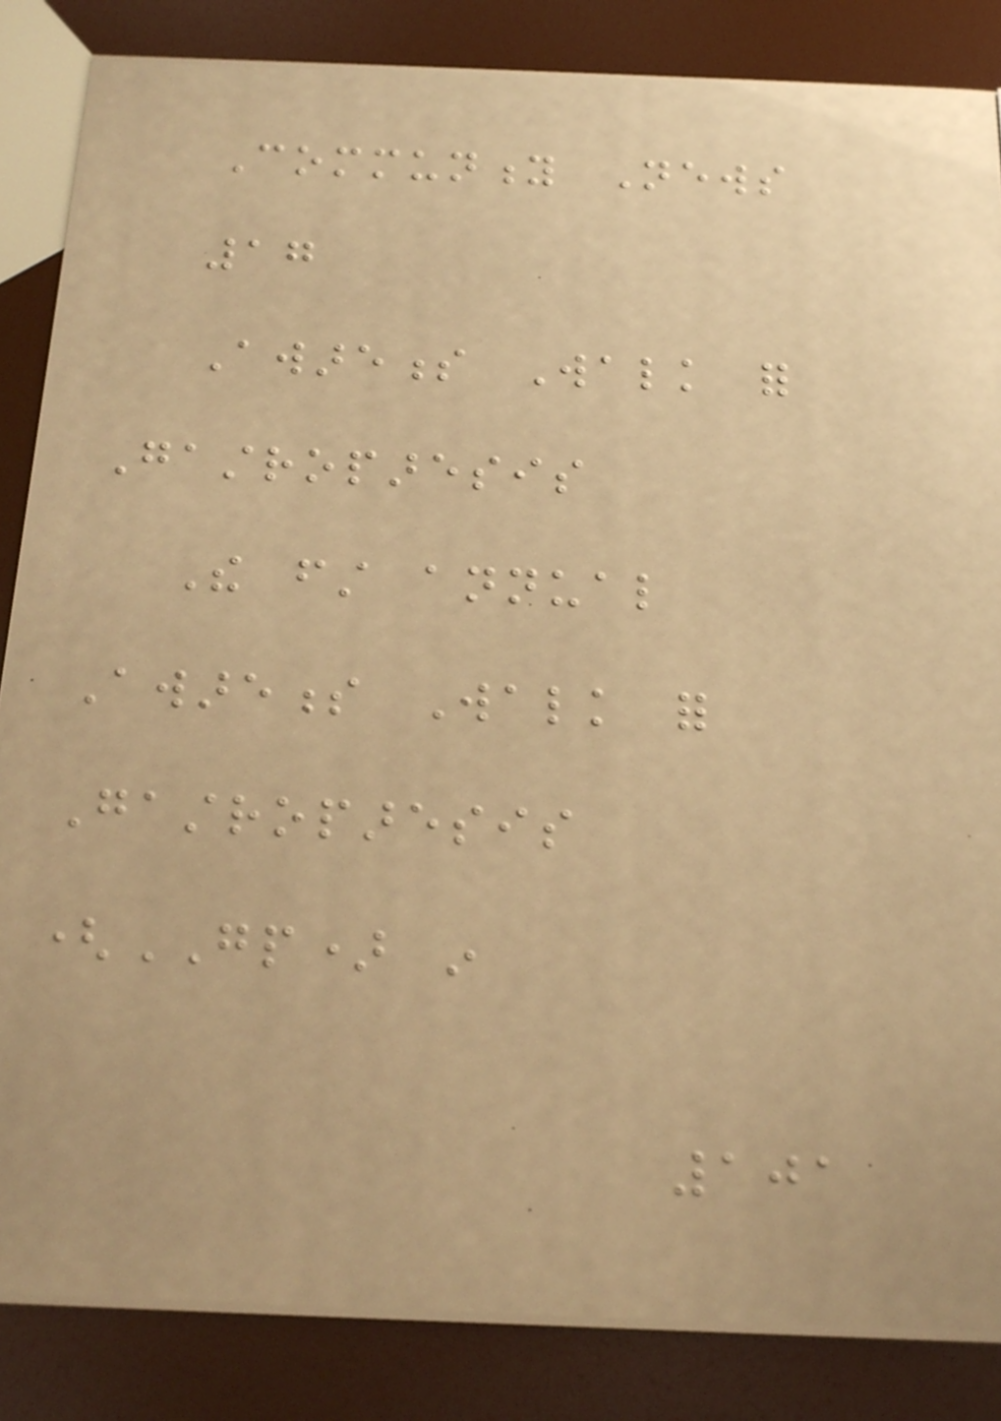Community News
17
Awareness Walk for
Gastroparesis
The first annual
Awareness Walk for
Gastroparesis
(GP) in
101
